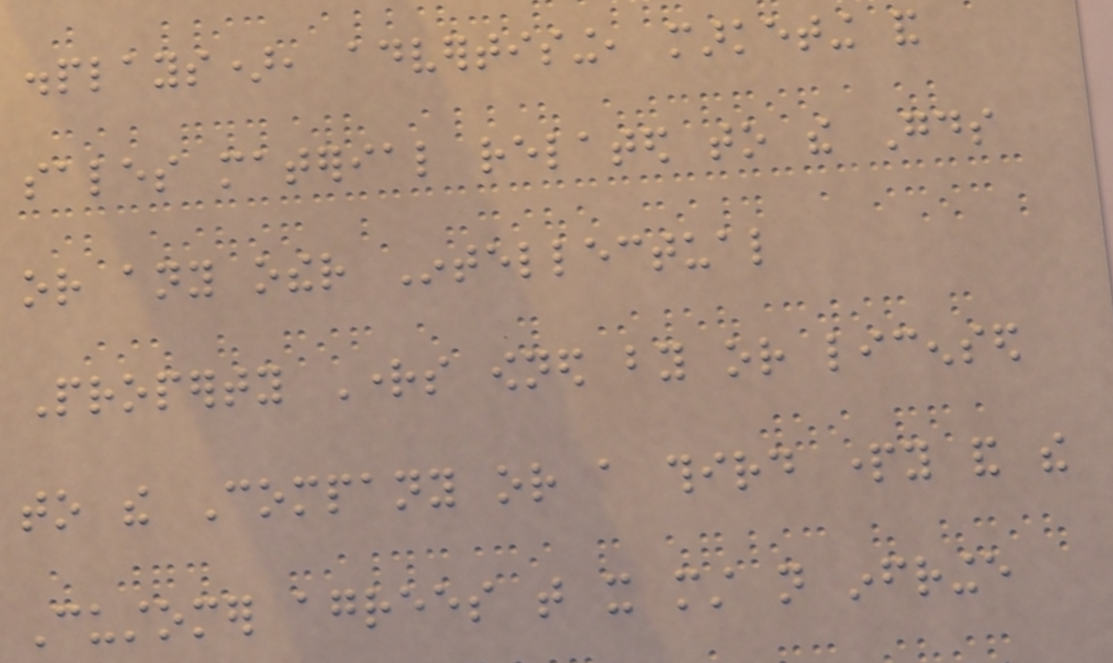displays), advertising, marketing and
sales material related to the Goods
or any other Intellectual
Property Rights owned by or licensed
to the Company or a third party and the
Customer agrees that it must not infringe
